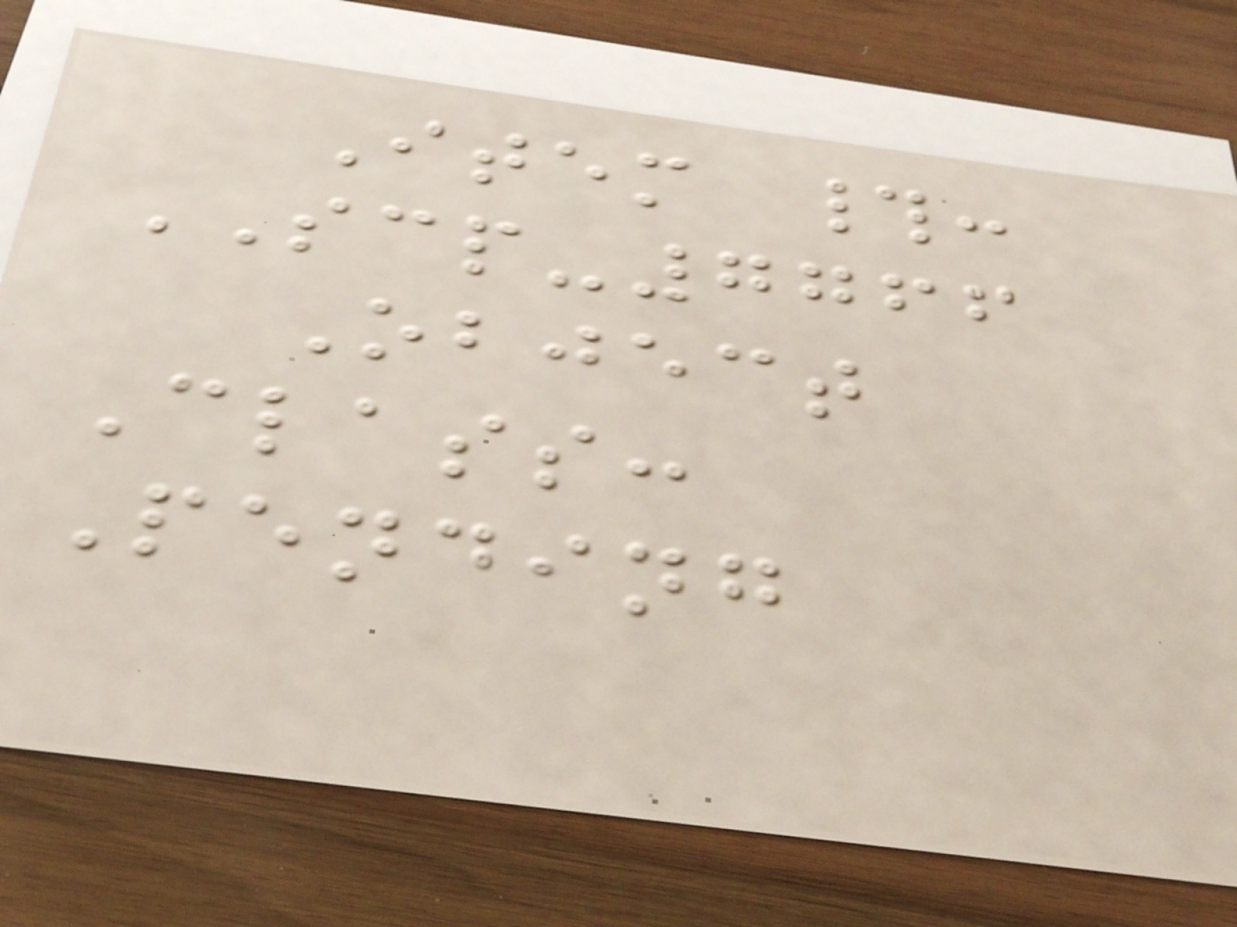Item #:
SCP-7766
Object
Class:
Pending
